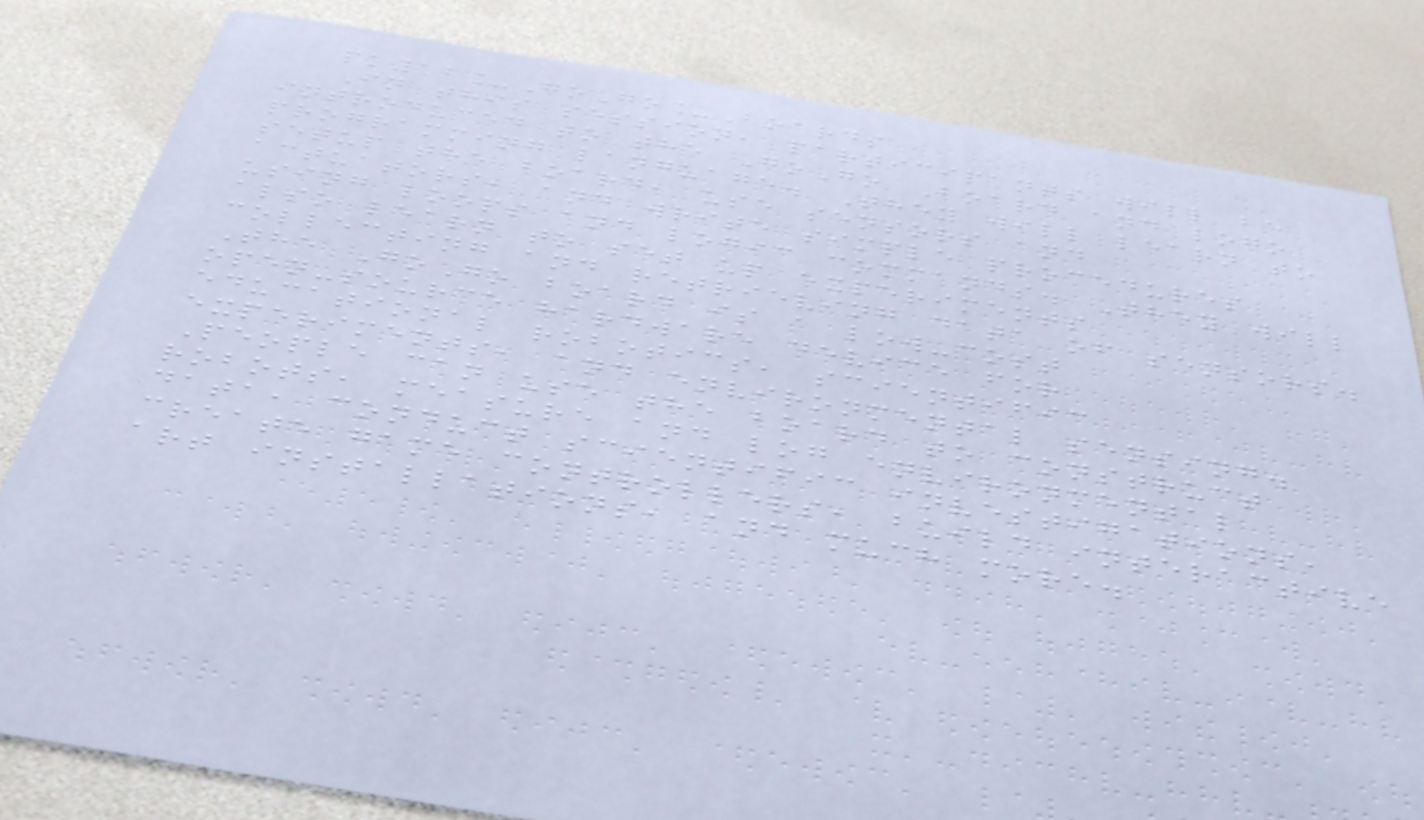pk12_GoGo_Boards
In this session, participants will be
introduced to the GoGo Board and logo
programming language. They will learn to
setup the board, use sensors and
actuators, and write simple procedures
using loops and logic commands. They will
also learn to set up experiments
collecting and retrieving data of sensors.
The GoGo board is a low-cost
open-source hardware device for
educational robotics, scientific
experiments, and environmental sensing.
People can use the board to construct
robots, measure and log environmental
data, conduct scientific investigations,
create game controllers, build interactive
art installations, and much more.
